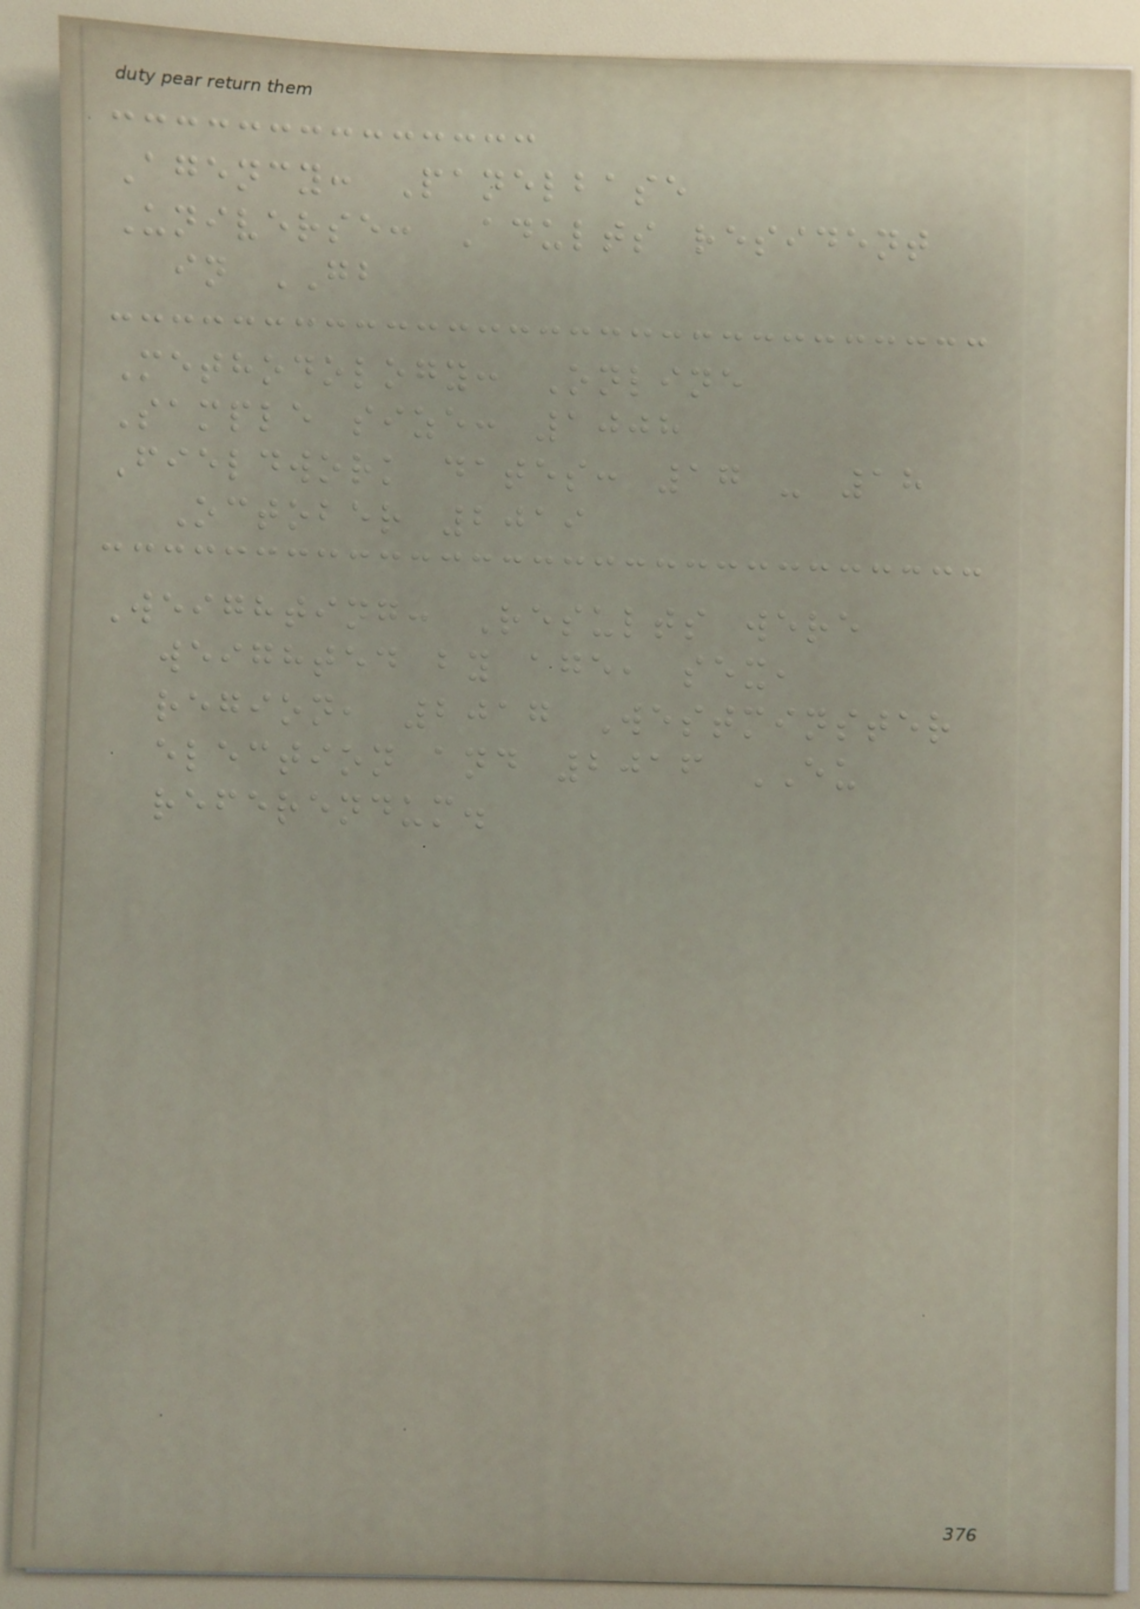Agency: Panelbase
Universe: Adults resident
in GB
Methodology: Online
Sample size: 1008
Fieldwork dates: 17 - 18
October 2019
Weighting: Results were
weighted by age, sex,
region, 2017 Westminster
election and 2016 EU
referendum.
